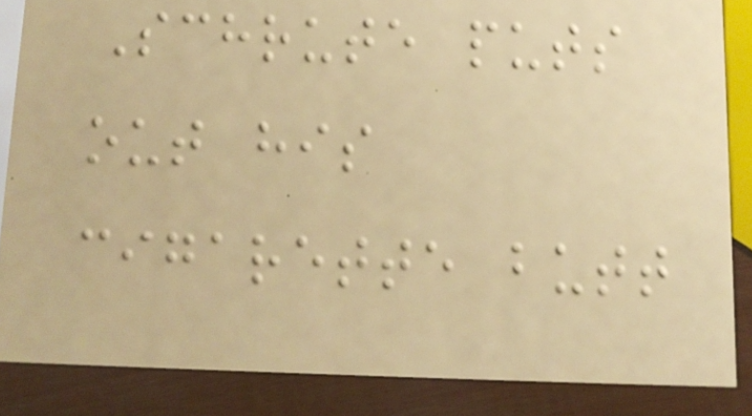Schrute puts
out his
cigarette butt
